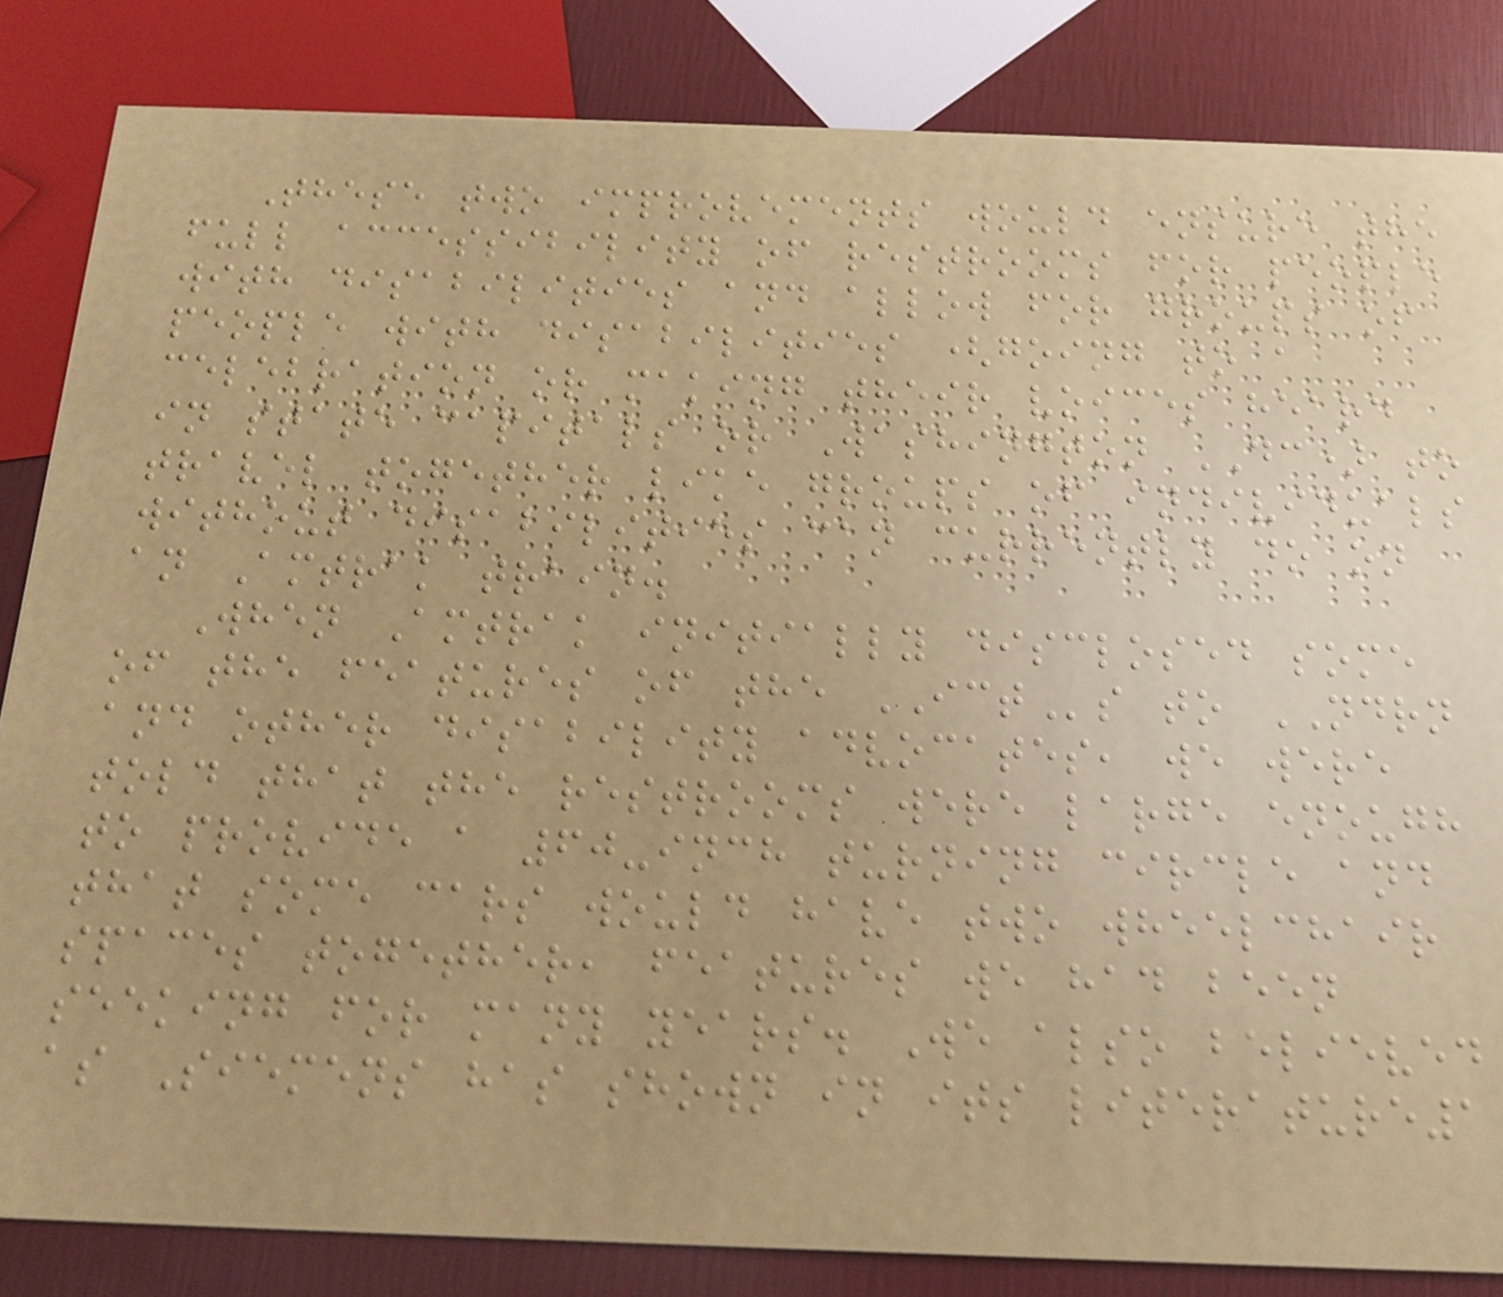These two improvements would ensure the
full accessibility of restrooms for people
with disabilities and allow for groups of
people with disabilities (going to a
celebration or making their voices heard
in state capitals or Washington DC) to
travel together like groups of individuals
without disabilities can currently do on
an Amtrak train.
When Amtrak initially disclosed some
of the features of the ICTs to NDRN
and other disability advocates, we were
told that the restrooms were large enough
to provide a 60-inch turning circle and
that some cars would have two wheelchair
spaces together, features we had been
seeking for many years. We also believed
as Siemens has shown in its literature1
